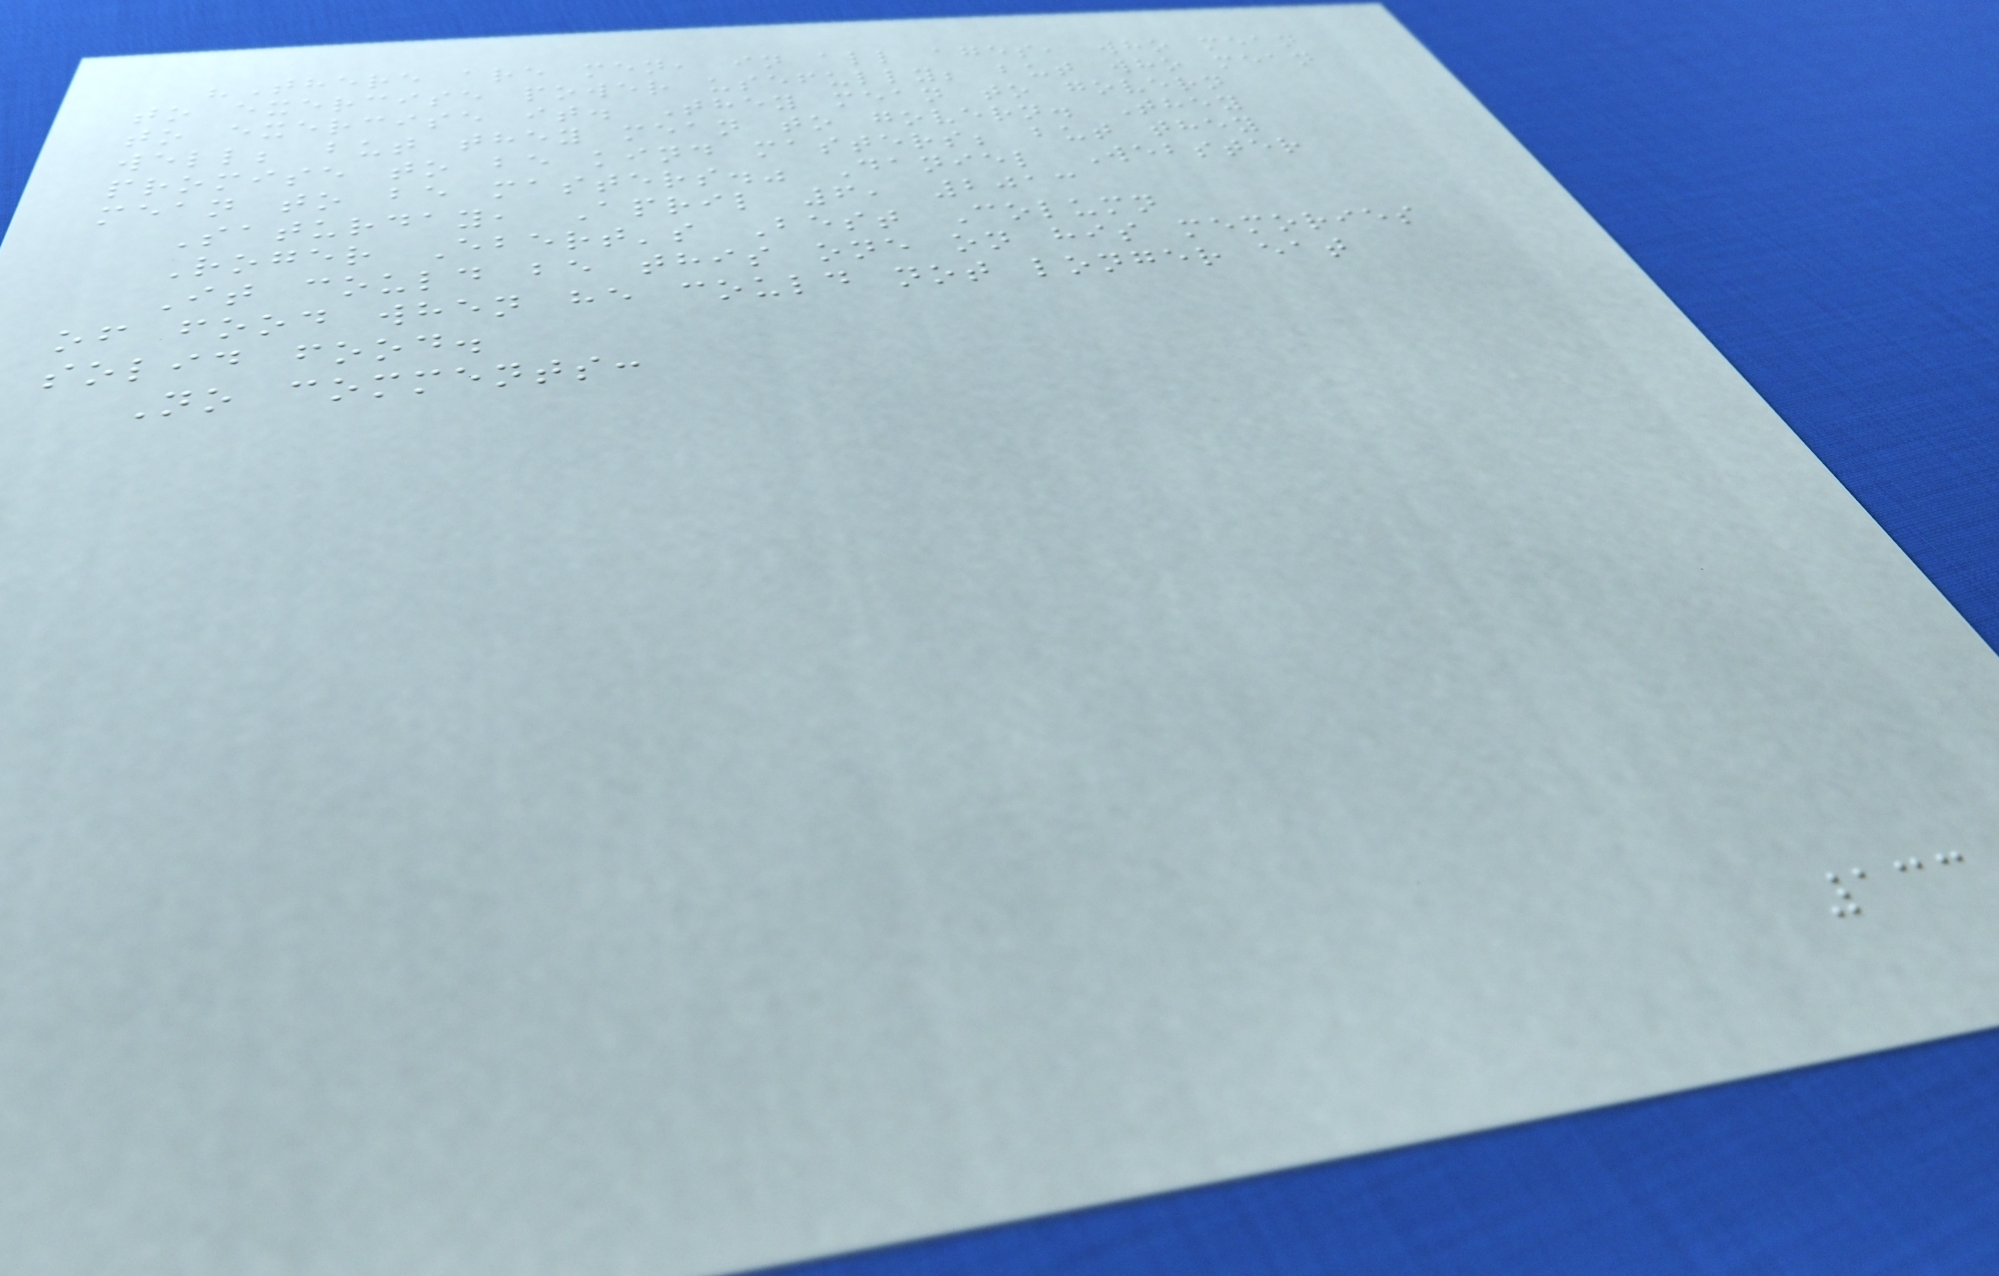"There are men, in all ages, who mean
to exercise power usefully; but who mean
to exercise it. They mean to govern
well; but they mean to govern. They
promise to be kind masters; but they
mean to be masters." Daniel Webster
Saturday, April 6, 2013
Roger Ebert's Best Column
It could be this one on his memories
of food when he could not longer eat
solid food.
No comments:
133
